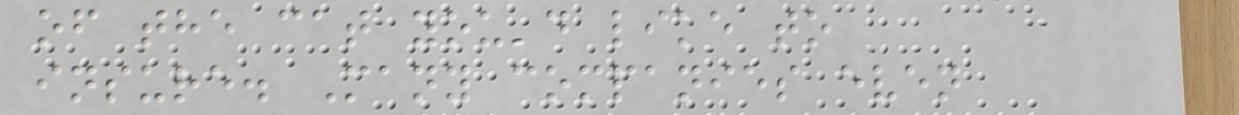of the cat you'd like to
insure. Many companies even
